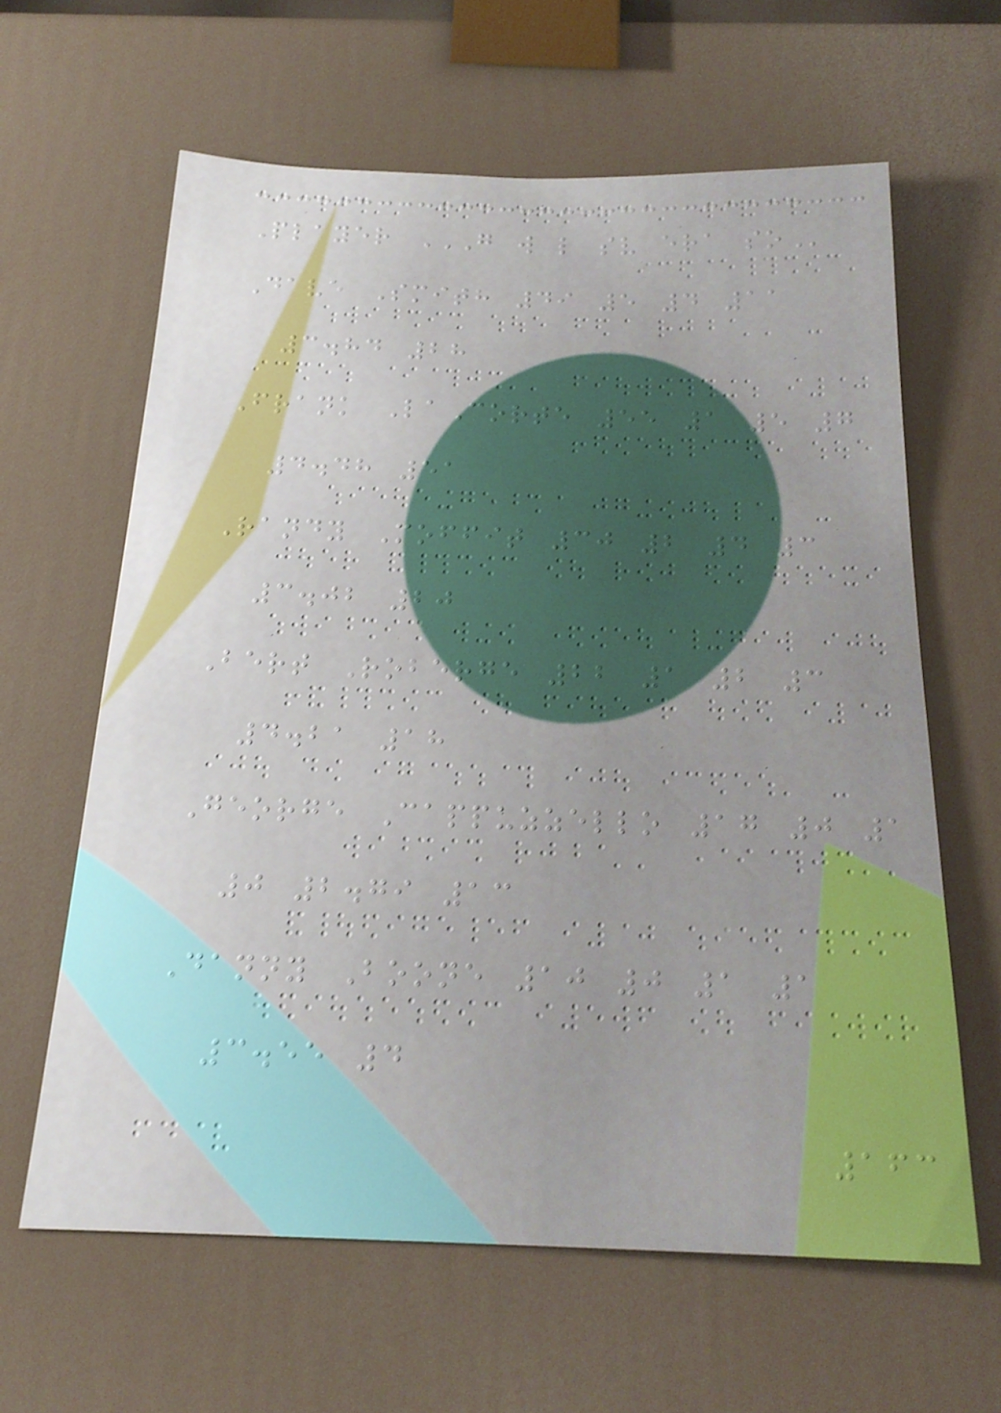Player G W L SV ERA SO
Dave Smith 49 5 4 11
3.84 28
Frank LaCorte 55 1 5 7
4.48 51
Randy Moffit 30 2 4 3
3.02 20
Bert Roberge 22 1 2 3
4.21 18
George Cappuzzello 17 0 1
0 2.79 13
Danny Boone 10 0 1 1
3.55 4
163
